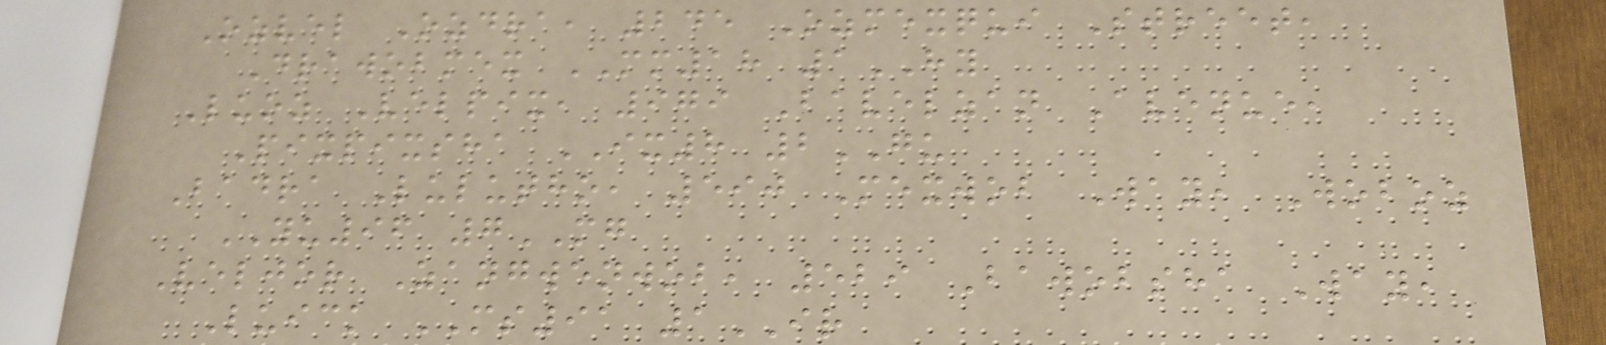Ozvel Ozdra, 245 Ozmexqui Street,
Drawobmex MM18 1HY
Luoz Velpix, 979 Bavelzan Avenue,
Pixpixsha IX8 2GU
Badra Lulutho, 590 Mexwob Way, Woboz
YU96 7MG
Veljor Zangwenwob, 529 Bawobsha Way,
Luick MS91 1IR
